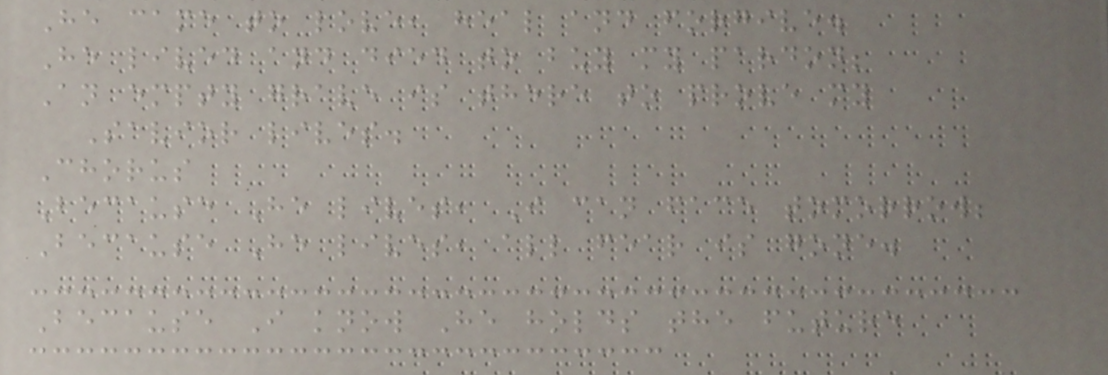He came to love, heal and forgive.
He lived and died to buy my pardon;
An empty grave is there to prove my
Savior lives.
Chorus
Because He lives, I can face tomorrow;
Because He lives, all fear is gone.
Because I know He holds the future
